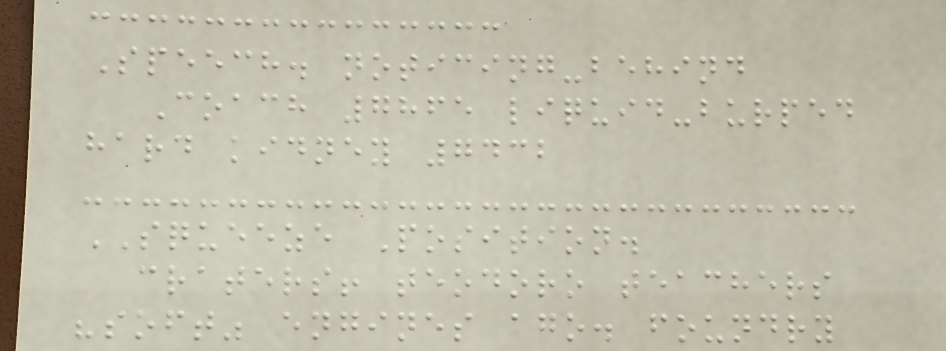Speech. noticing-behind
Coach 7865 liquid-burped
hard kidney 7432
SQUEEZE Position.
craters! teodoro teachers
"soft" engines ago. foundry
